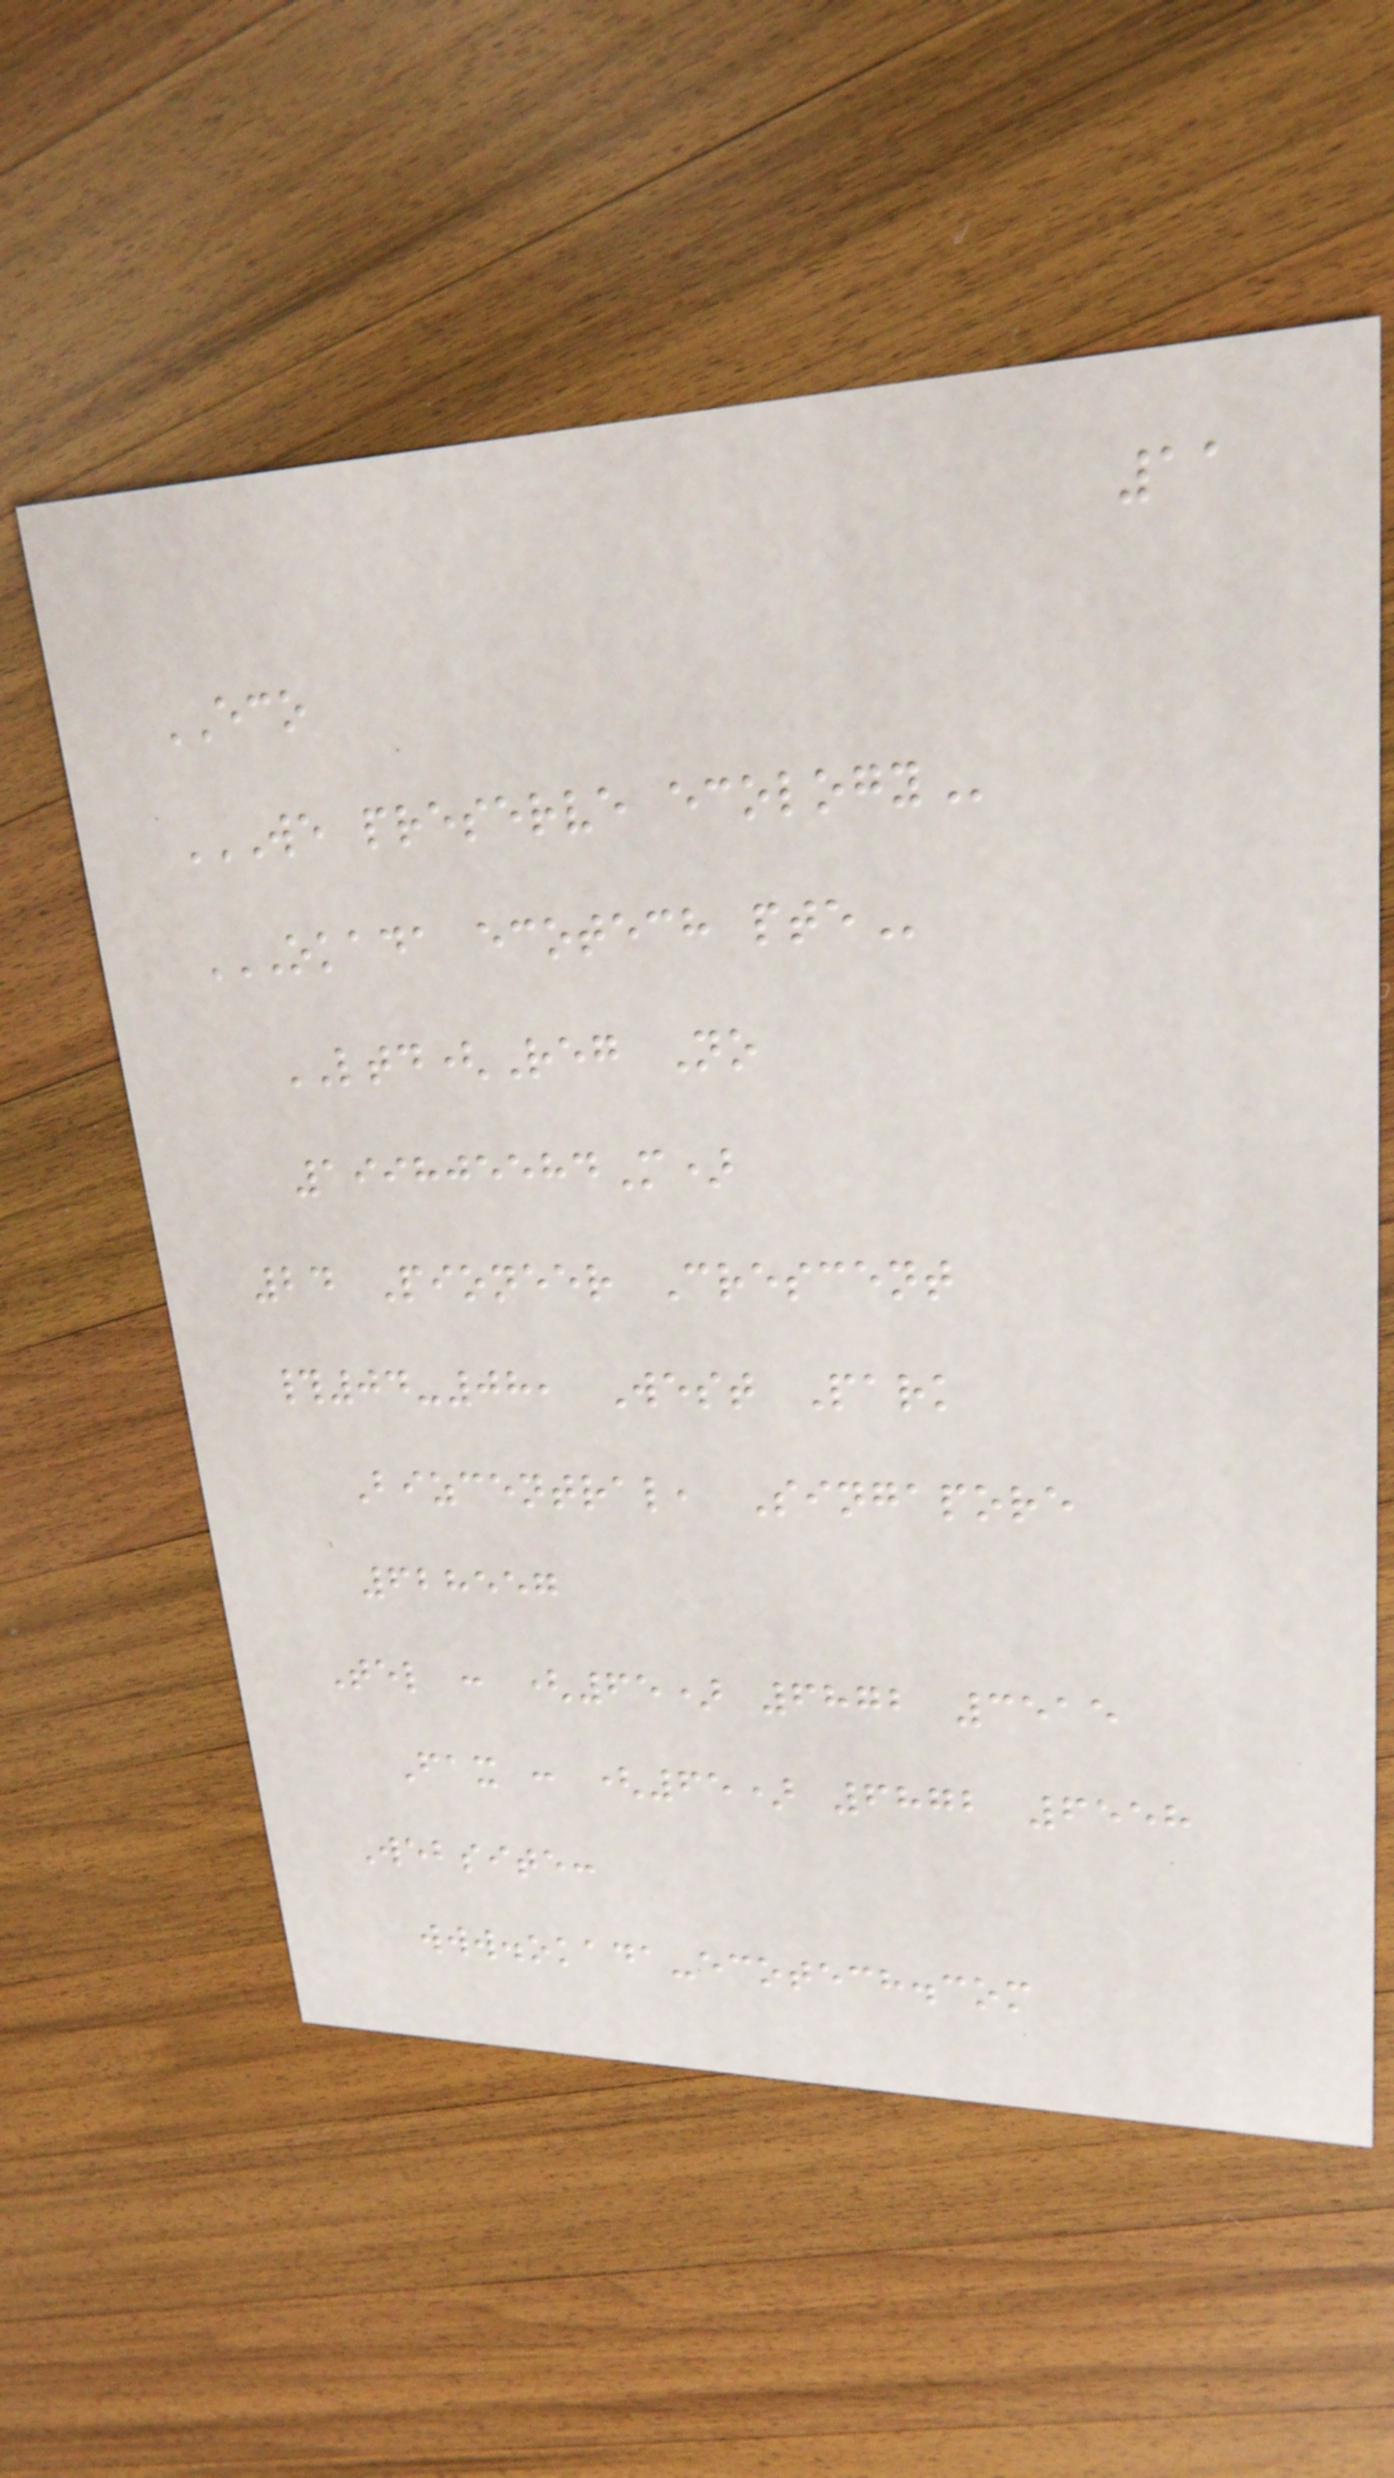11
ECO
WE PRESERVE ECOLOGY
OKADA ECOTECH PTE
LTD(Reg No
199805584M)
24 Pioneer Crescent
#04-08, West Park
Bizcentral, Singapore
628557
Tel : (65) 6872 3515
Fax : (65) 6872 6558
Website:
www.okada-ecotech.com
